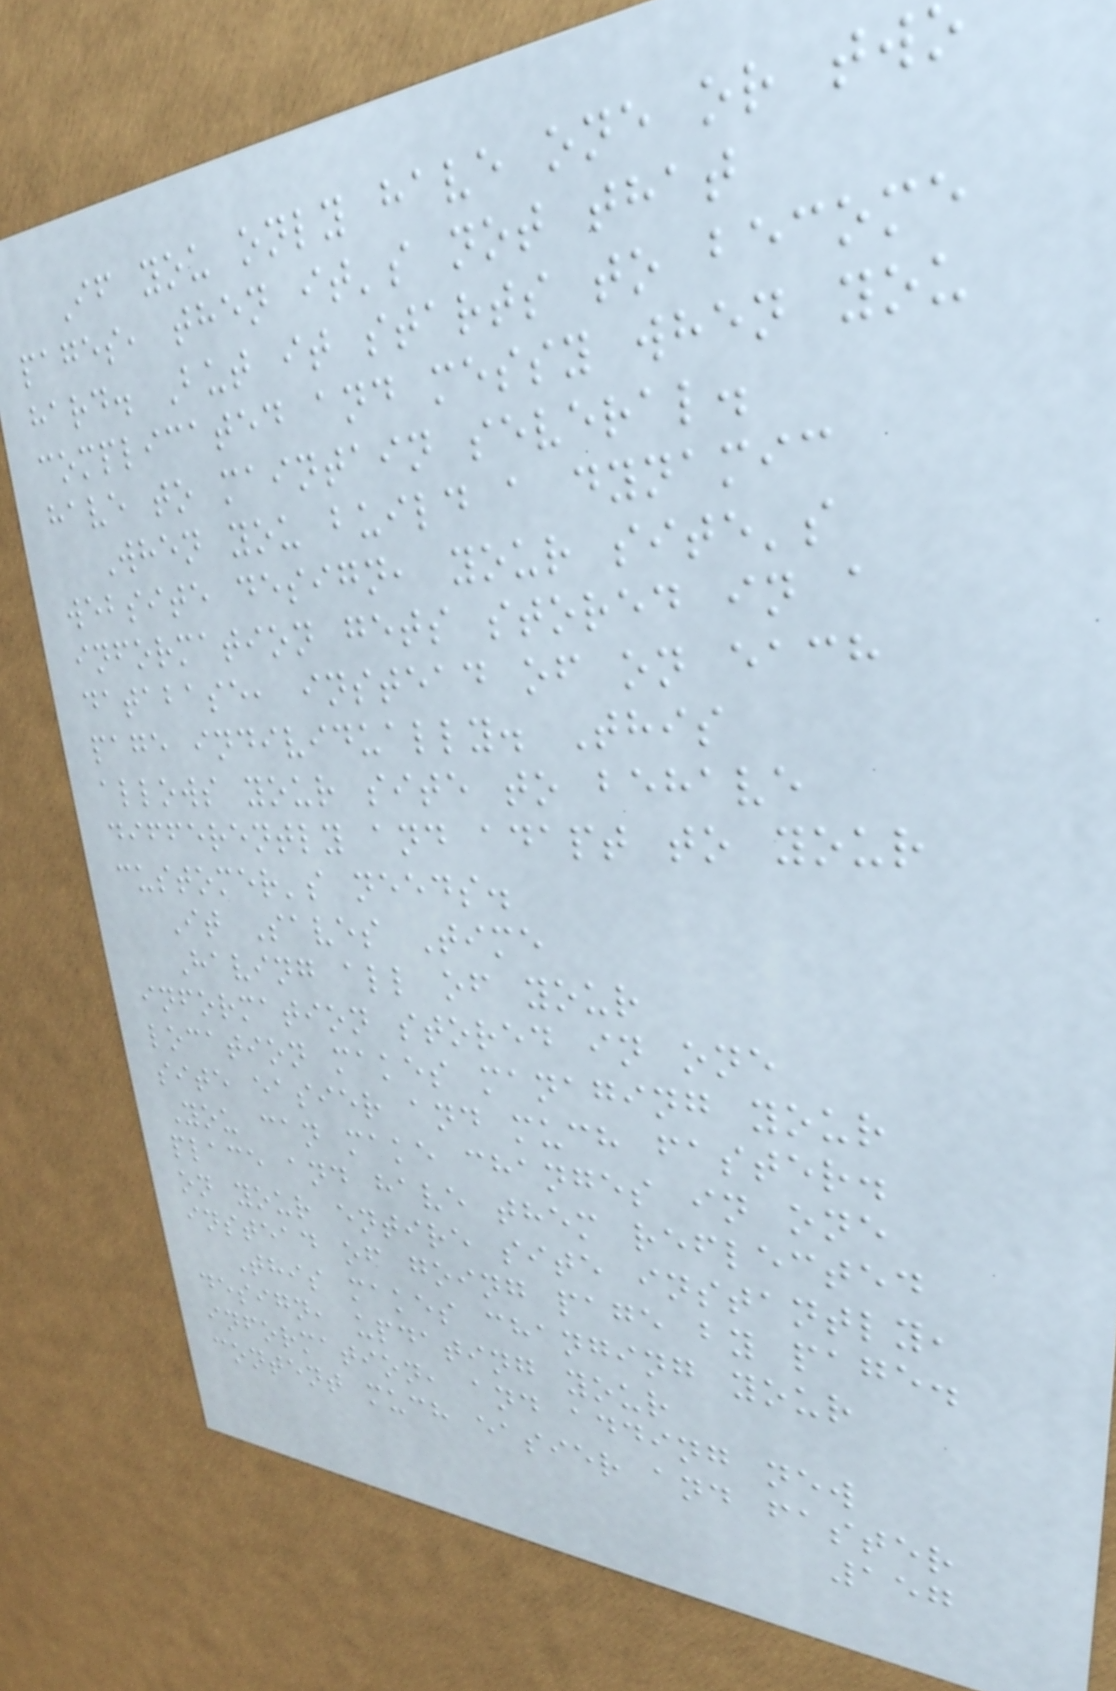If you only have one or two
pages, then it's not that
hard. But it starts to become
complicated and messy when you
have to maintain several.
When you build a dynamic
website design, your site's
information gets stored in a
database, instead of on each
page individually. This
allows your site to behave
differently and adapt to your
customer's needs.
It Saves Time
Having all of your
information stored in one
location makes managing your
site easier and much faster.
You can make changes in one
place and have them reflected
on your entire site instantly,
instead of going page by page.
This makes changing your
design, updating your
information, and adding new
content much easier and faster
157
